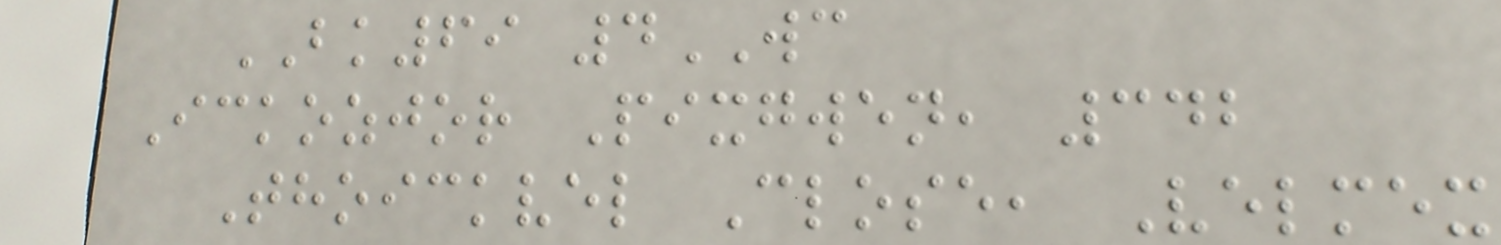BK69 4WC
Ickozjor Pixgwen, 342
Thoickvel Close, Velmex
